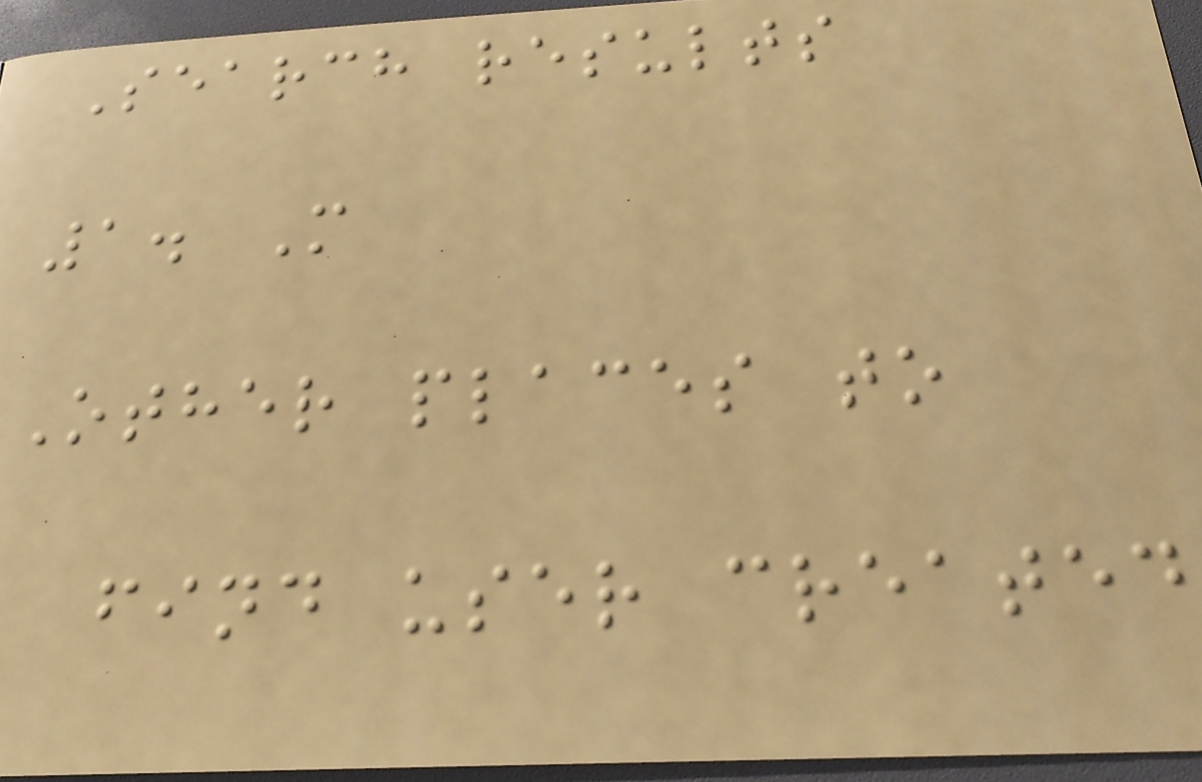Search results
1. M
Other places to
find user created
